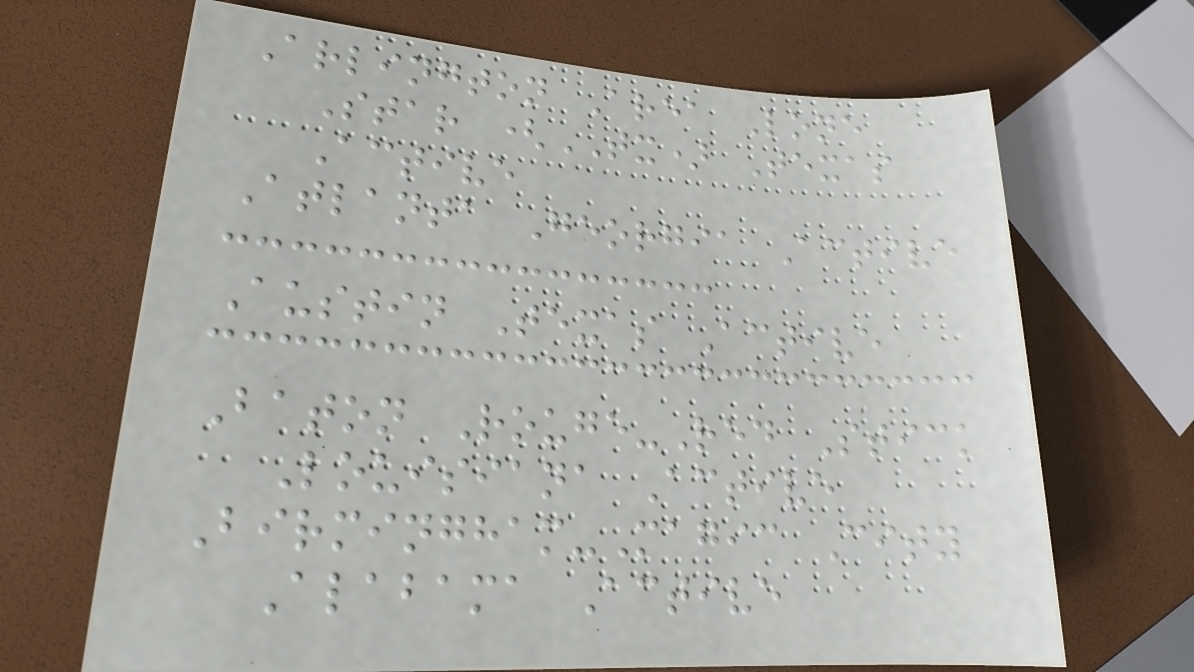Arlington Area Lone
Star (TX) Texas
Active
Atlanta Georgia Active
Austin Texas Active
Baton Rouge-Red Stick
Louisiana Active
Birmingham-Magic City
Alabama Active
